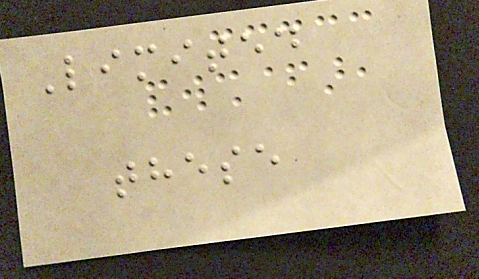Limited
these
